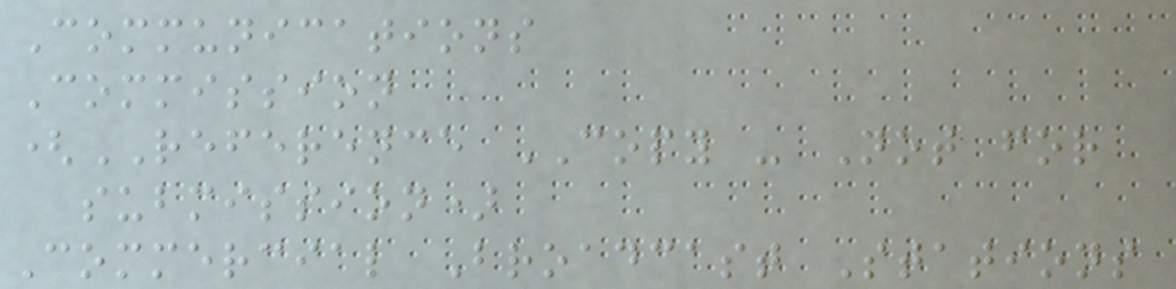Communications
Commission
(REFERENCE COPY - Not for
submission)
Commercial Broadcast Stations
